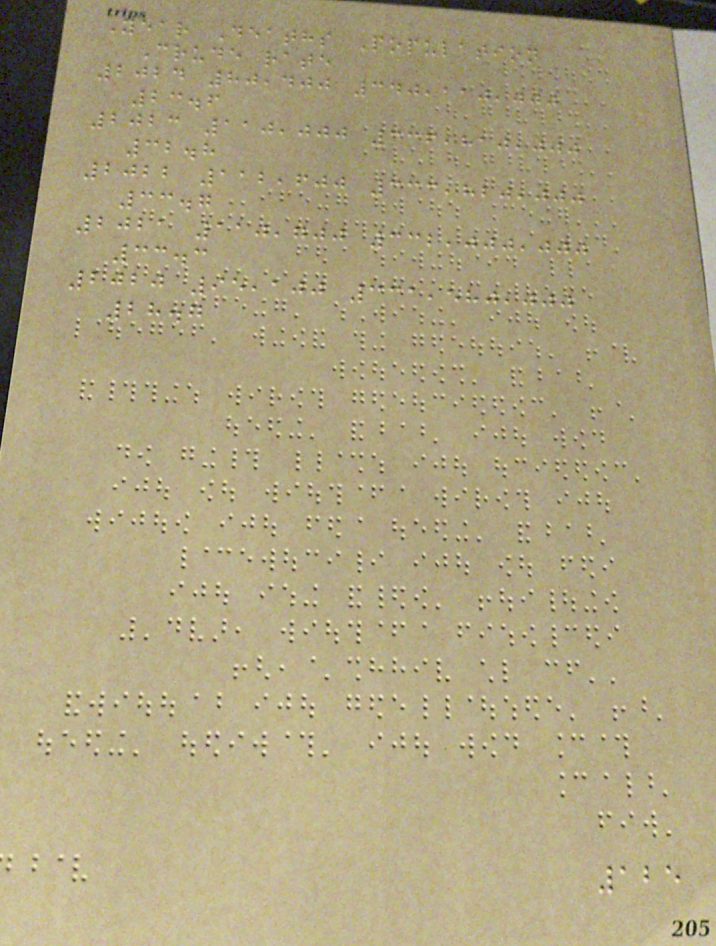Year Deaths Population
Crude rate
2024 80,400 340,110,000
23.6
2023 110,000 336,810,000
32.8
2022 112,600 333,820,000
33.7
2021 110,700 332,000,000
33.3
2020 95,100 331,580,000
28.7
125
